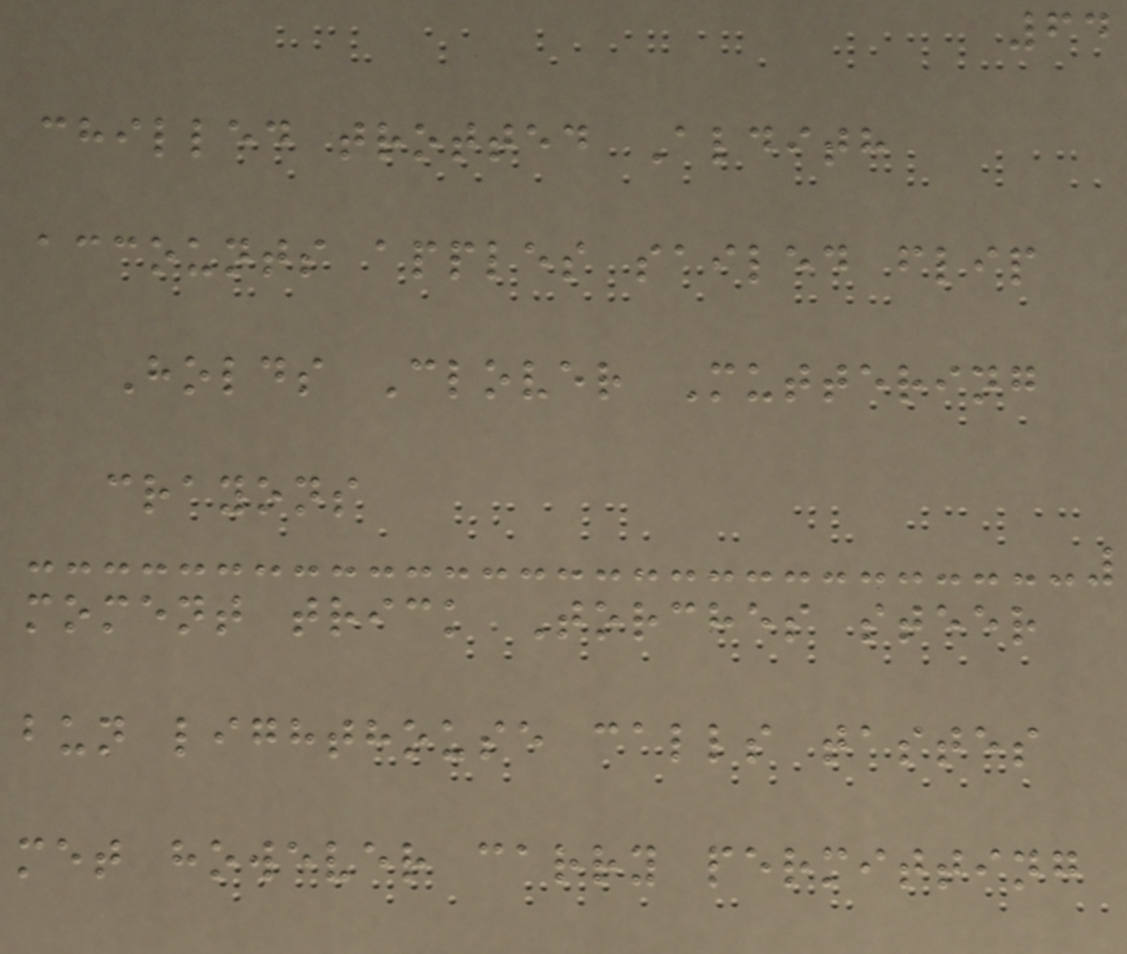64
chilled trotted Aldith
accounts apples sailed flip
Holds Clover Muttering
crayons
moment trick Torches steer
bun lighthouse calls tastes
met however carry permitting
